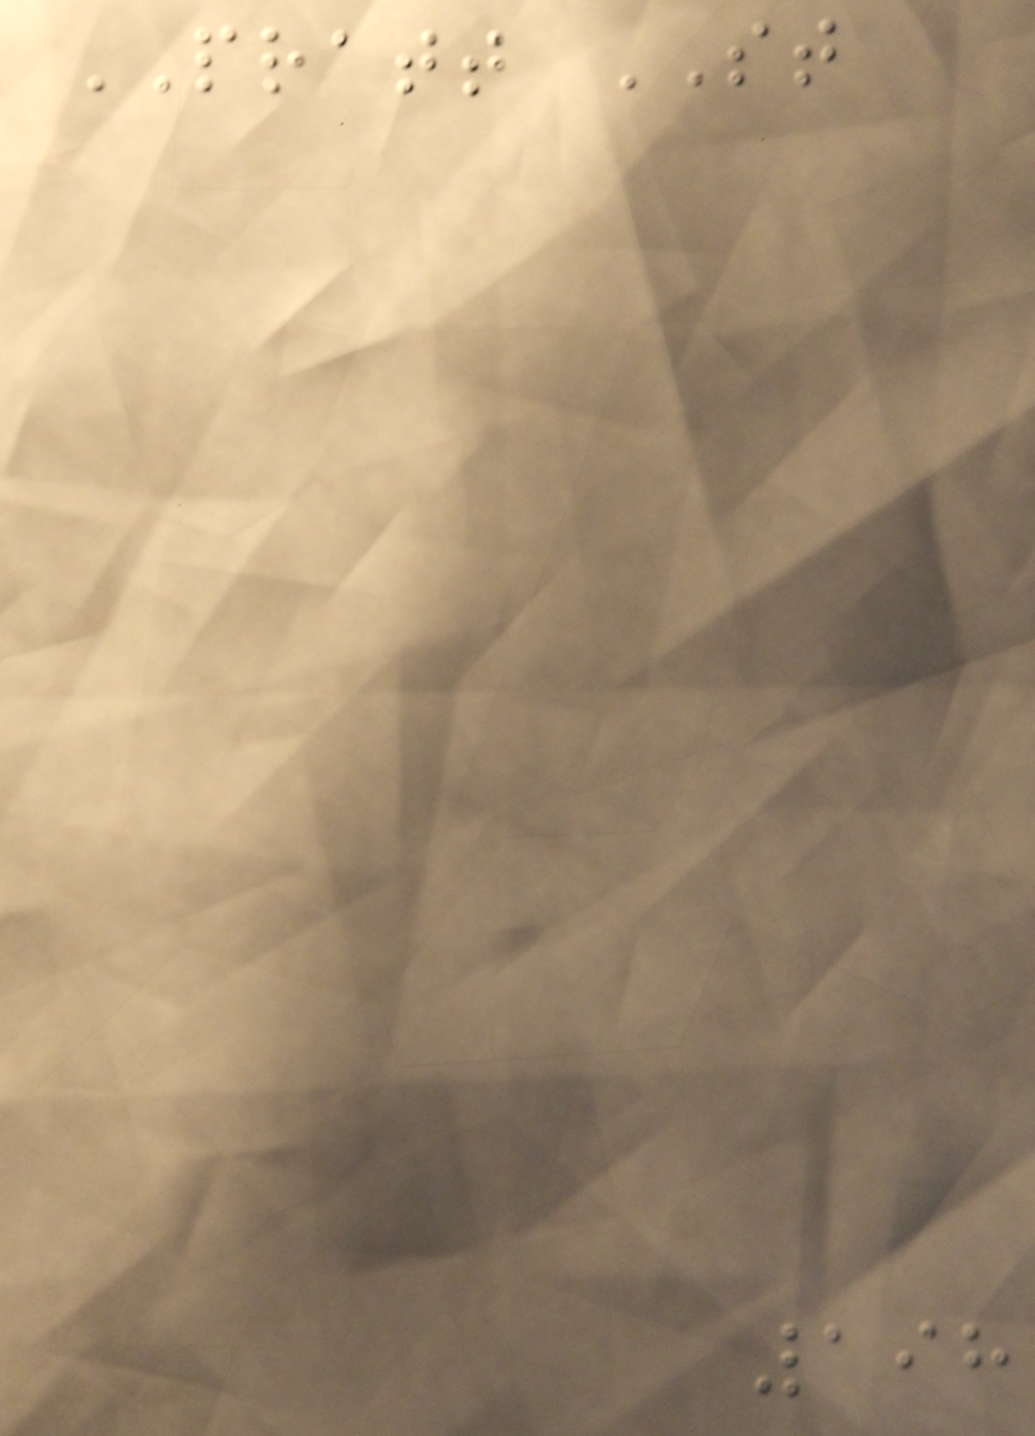PRATT ST
198
